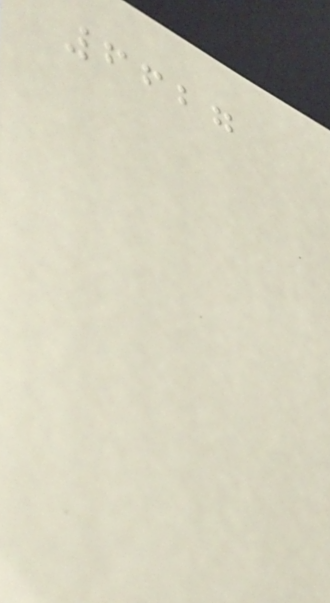6627
